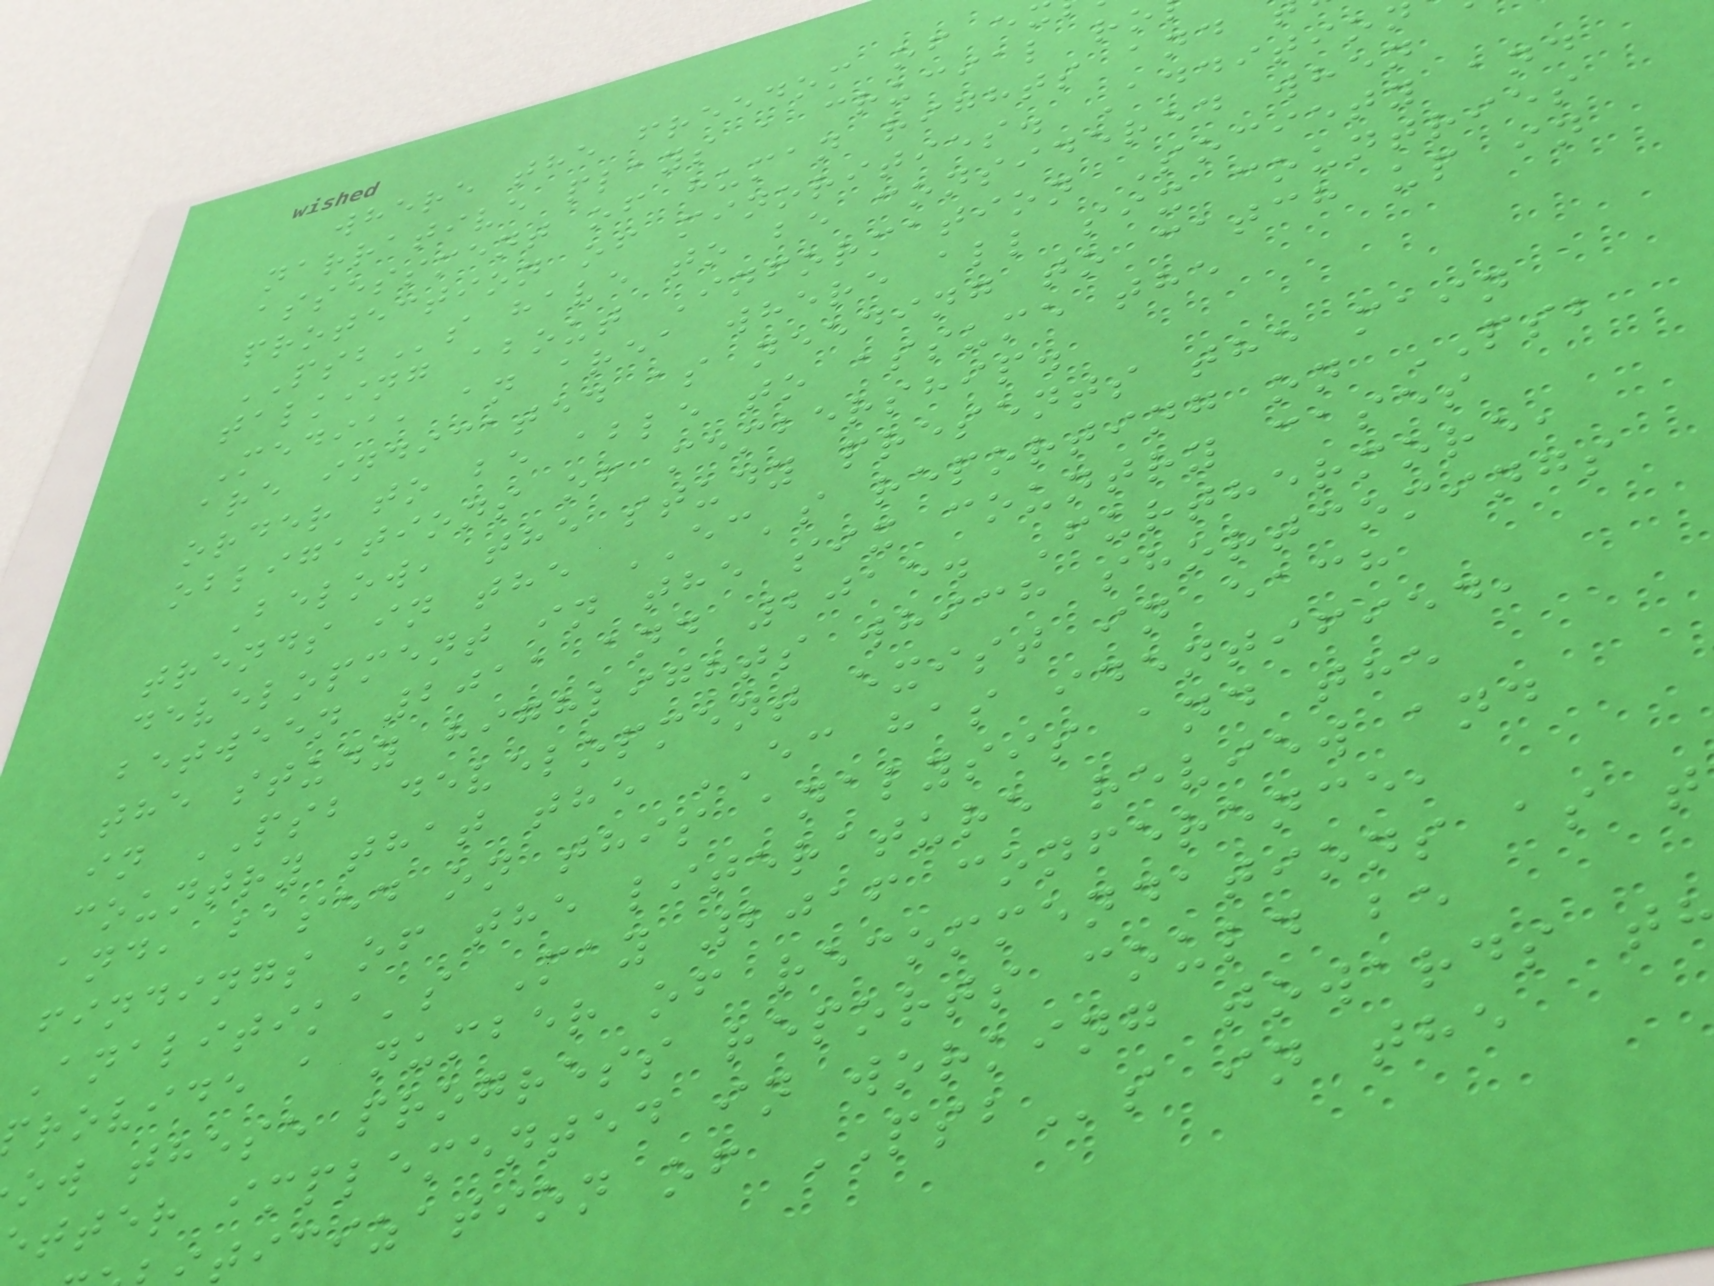where the freedom of e
narrative plays a crucial ro
assessment of human rights and
protection of minorities. Additio
PSBs have to be considered when
talking about Information Society and
Media, an area where all six countries
are indicated as needing to catch up in
order to be able to assume the
obligations of membership.
Below, the study presents the main
trends in the EC's reporting on PSB
development in the six country cases
between 2011 and 2015. Furthermore,
the study highlights which shortcomings
in PSB development exist in each
country that the EC has identified,
and, based on this analysis and the
findings of the literature review and
Analitika's May 2016 conference,
rovide a number of recommendations as t
ow these progress reports could be
tter implemented in working towards t
ticization of PSBs in the
